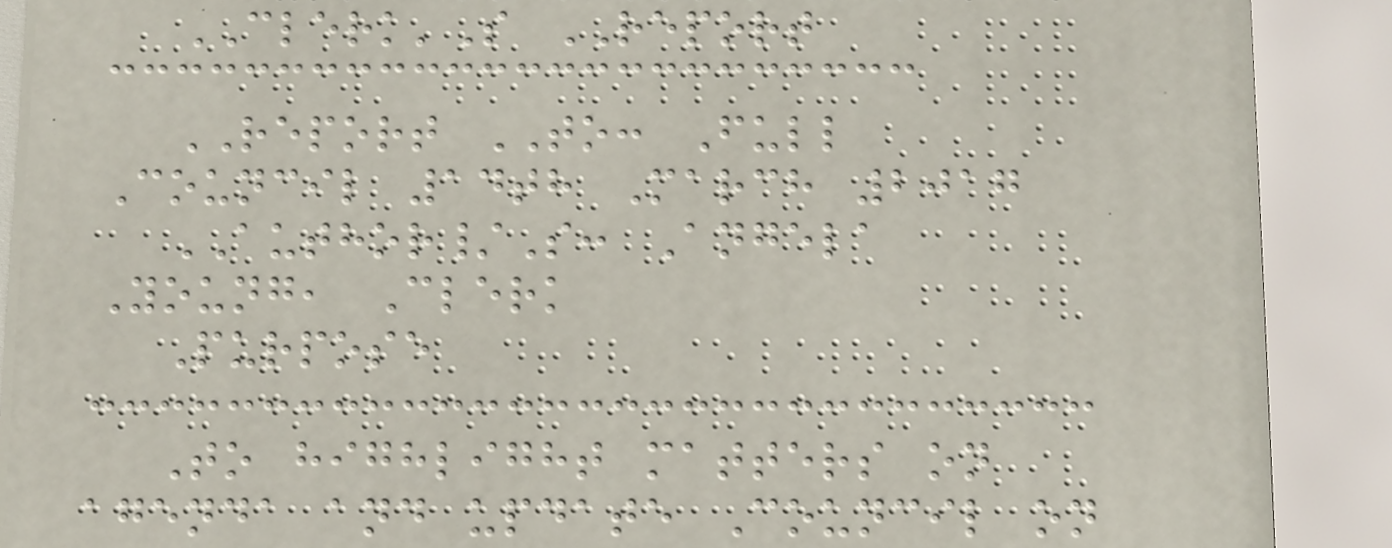CLERK'S REPORT
REPORT TO: Full
Council 14th March 2017
AUTHOR/S: Angela
Young, Clerk
Purpose
To highlight matters on
agenda and update Council on
